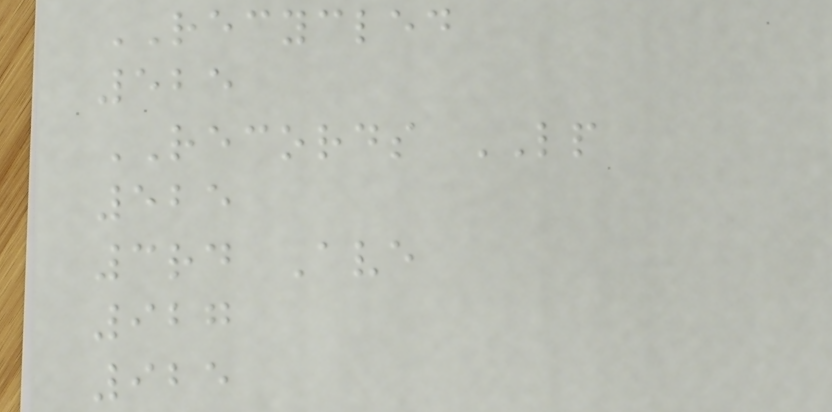RECYCLED
525
RECORDS LP
525
3rd Ave
927
925
